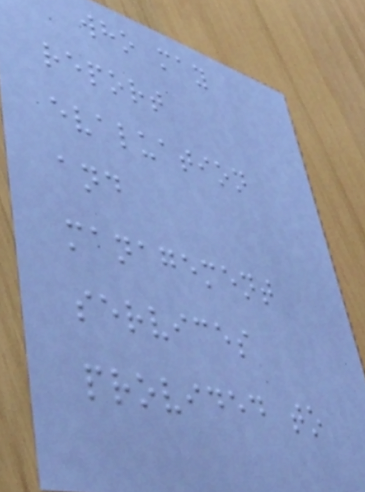who may
report
evaluation
and
management
services
provided to
